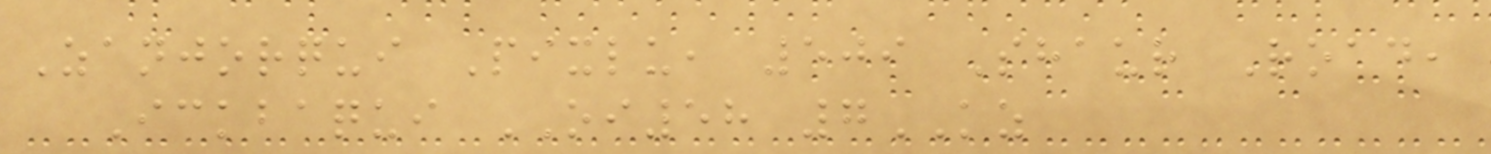Zanjorqui Pixlu, 509 Shaur Road,
Ickbaqui OI58 7KZ
